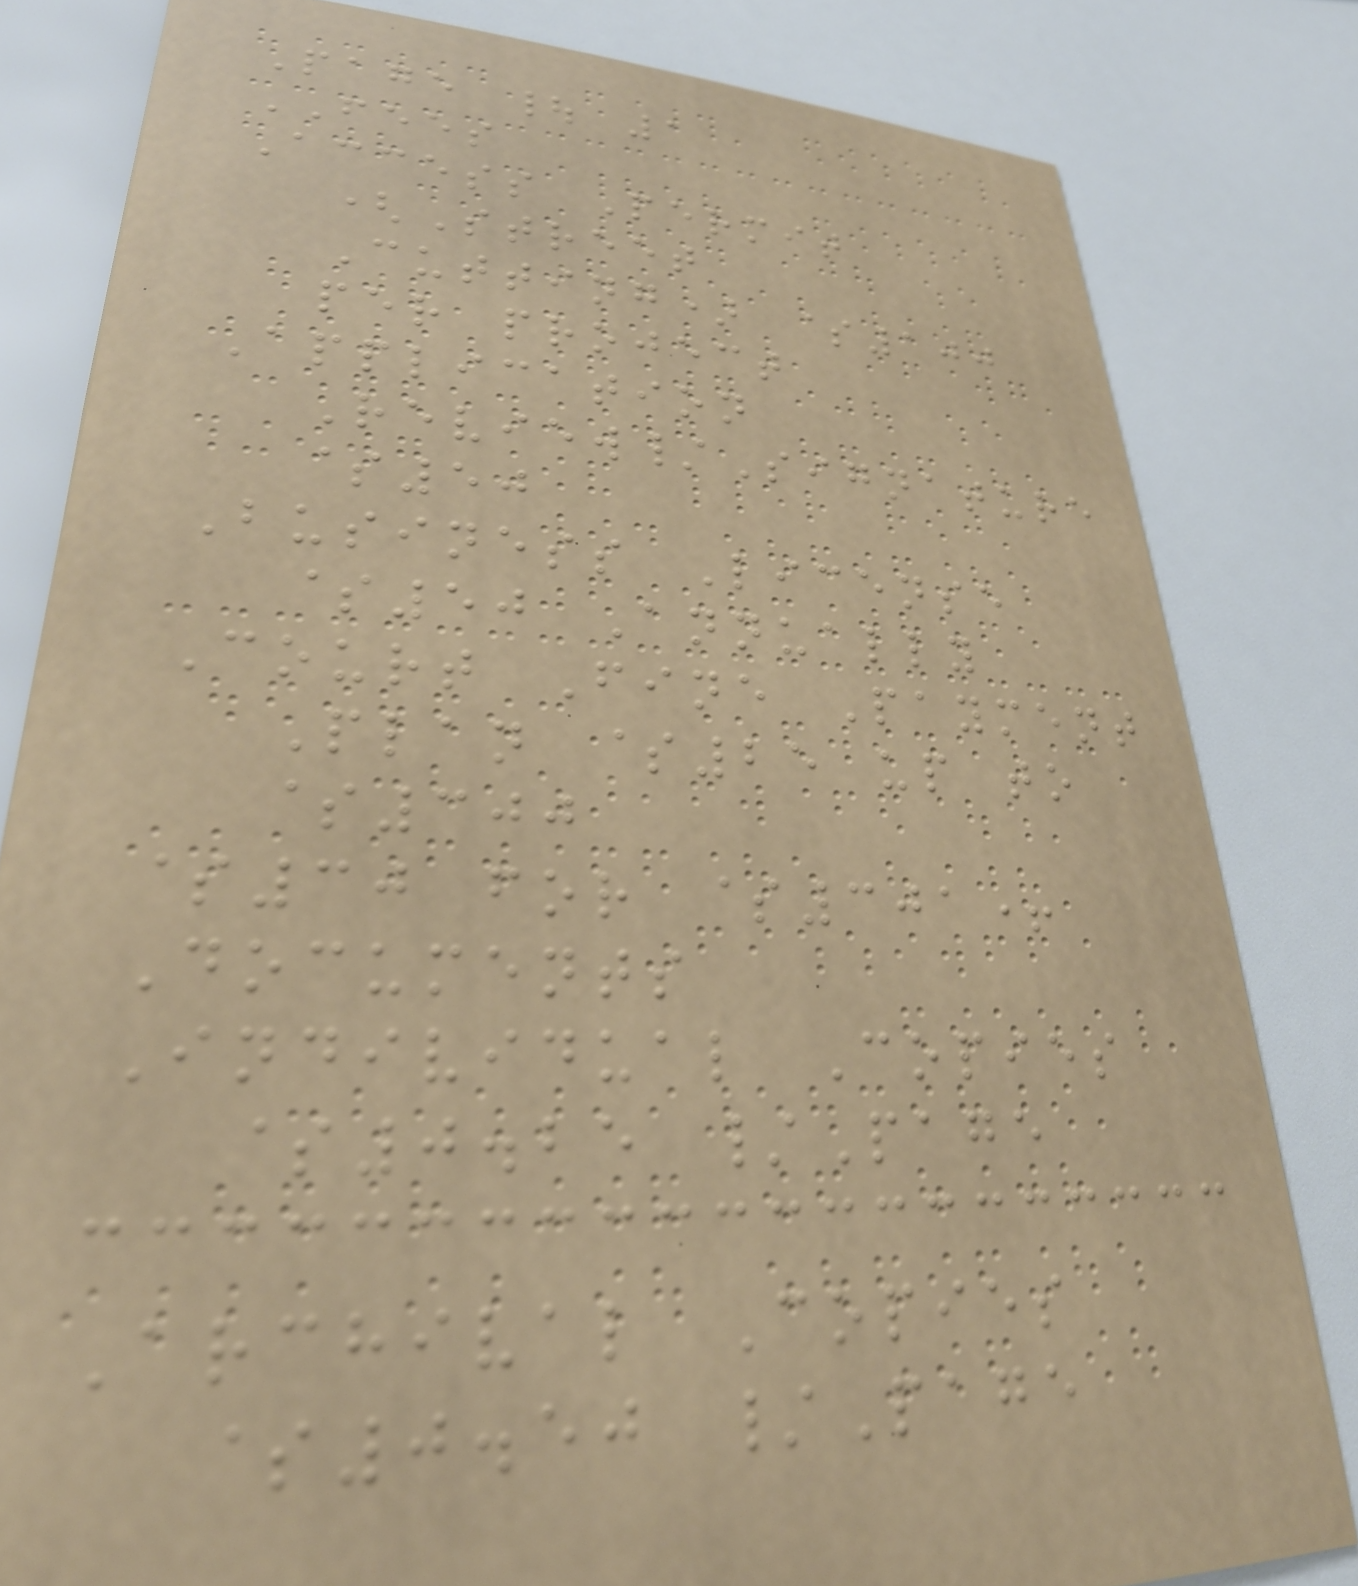Page | 1
FEES
Access Permit
(Street
Cutting) $100
per project
Application
Review/Signature
$50
Business License
$50 Annually
Court Fine Payment
Plan $25 up to
$300
$30 for $301+
Documents
Individual Copies
$0.25 /Page
Archival Copies
$0.50 /Page
